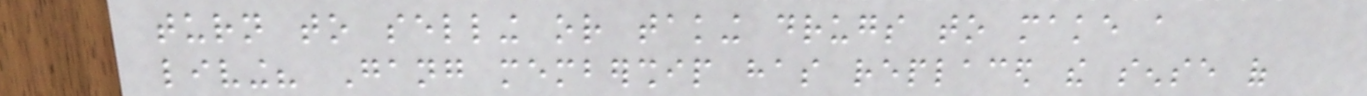turn to selling or taking drugs to make a
living? Gang membership has replaced the sense of
